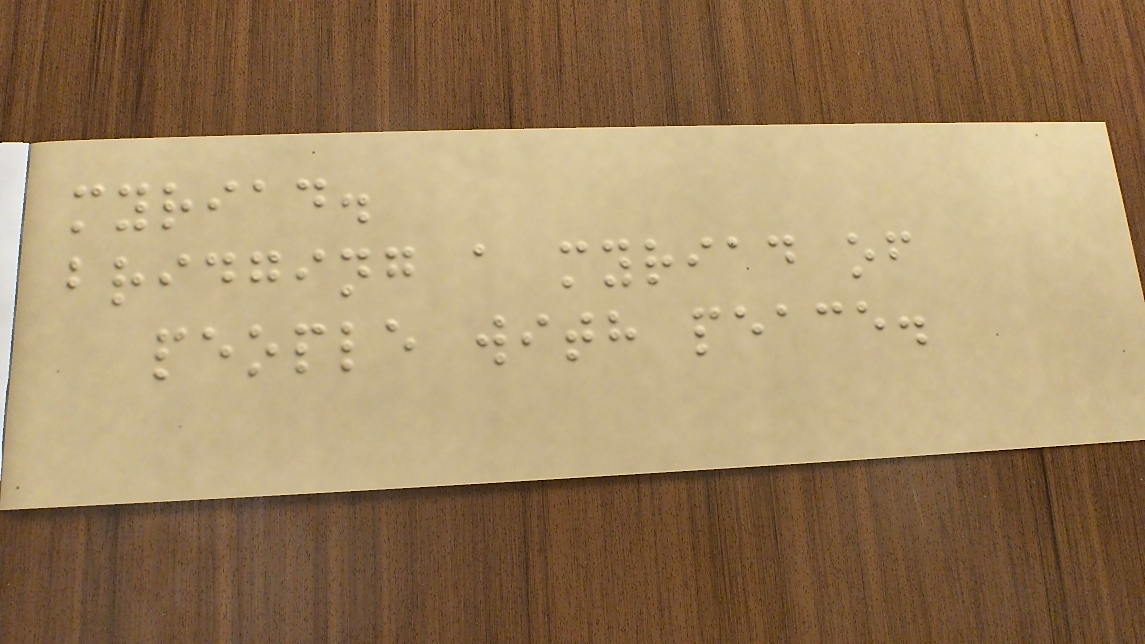myriad.
bridging a myriad of
people with peace.
